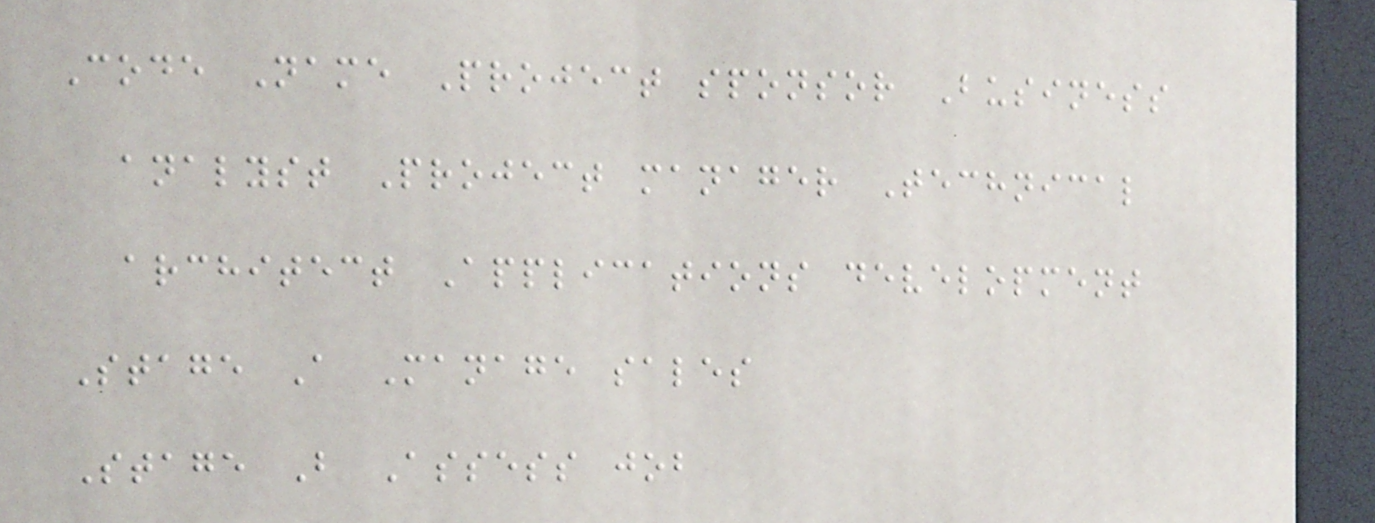Code Name Project sponsor Business
analyst Project manager Technical
architect Applications development
Stage A Manage sales
Stage B Assess job
